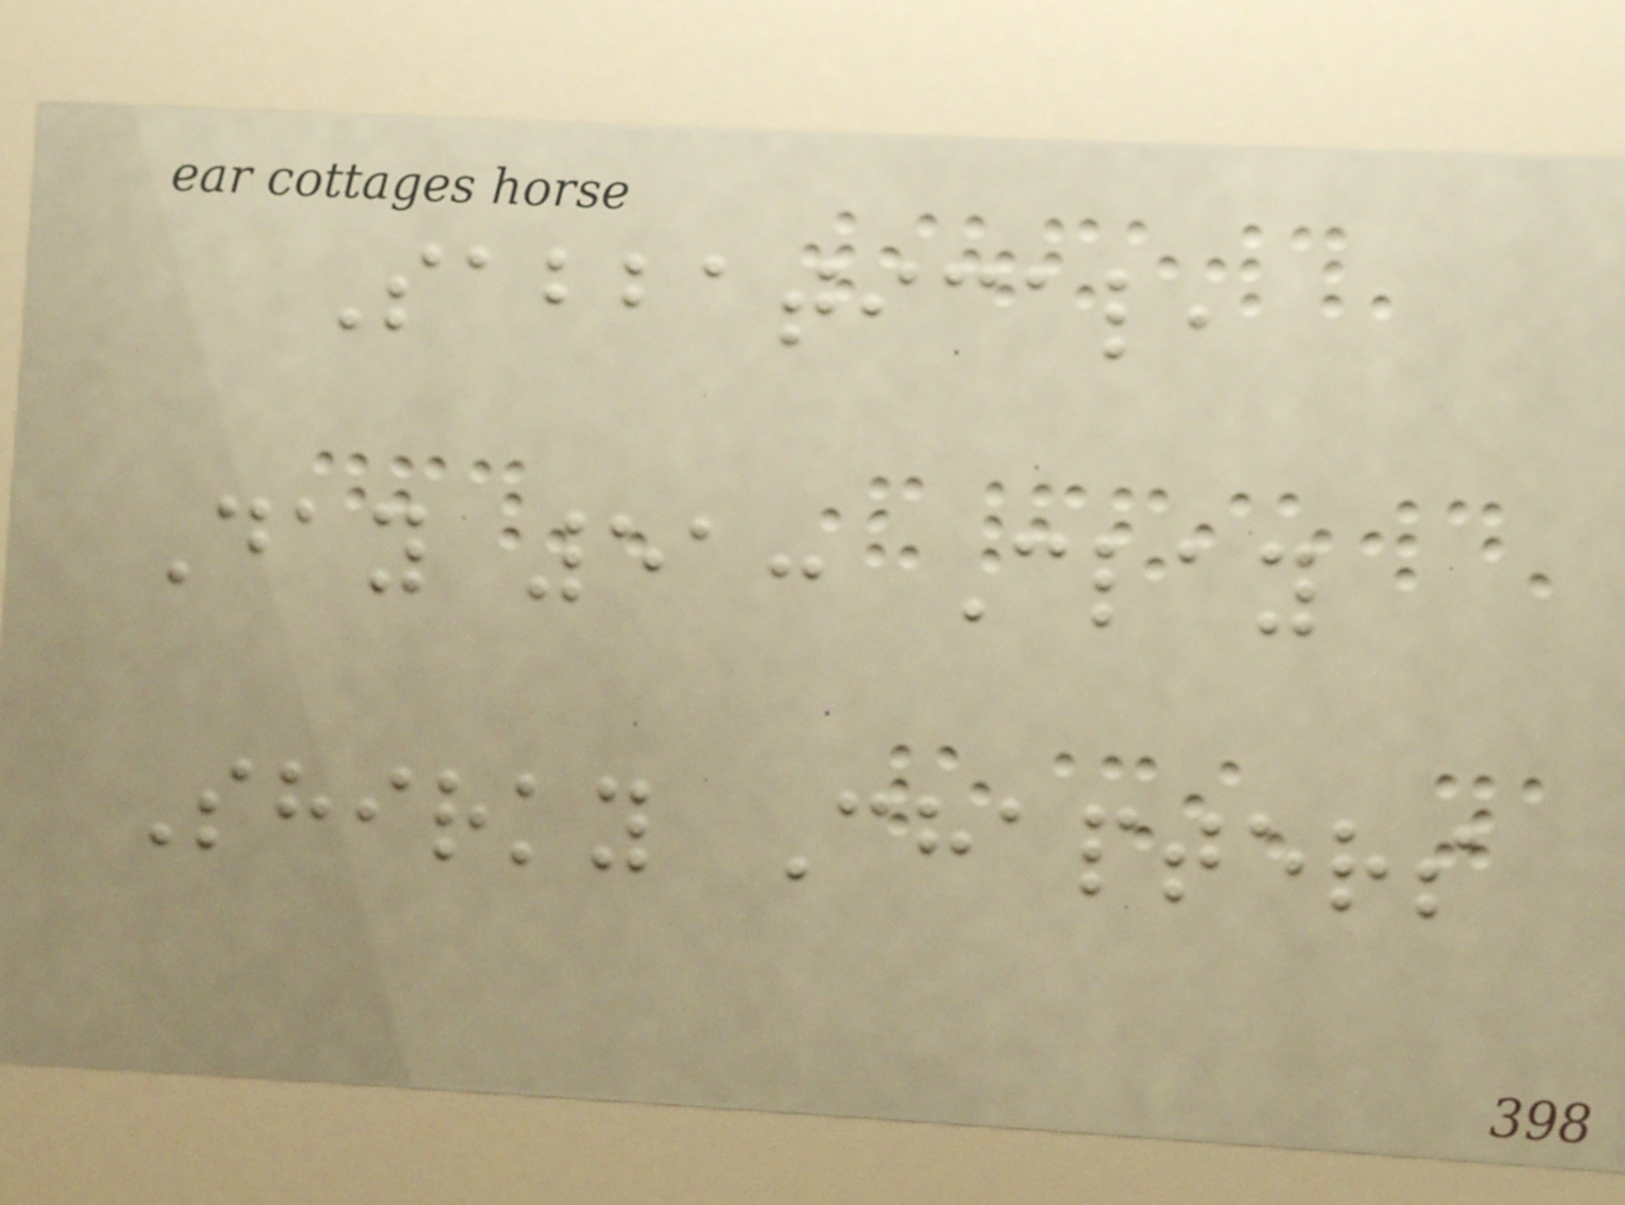Sabbatical,
Day 51: Clay
Shirky Chapters
